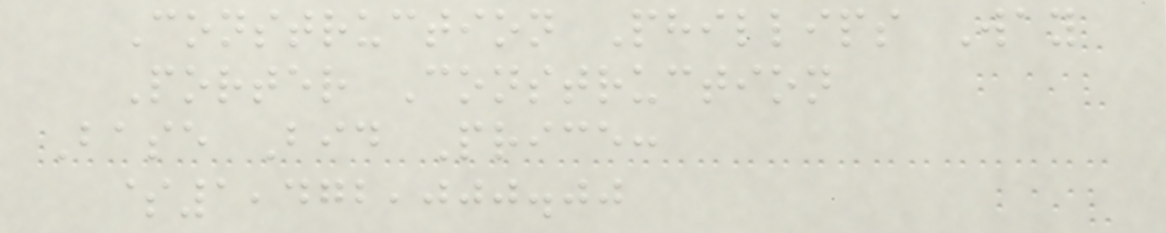Construction Phillips Way
Porter Construction
Base Bid Price:
$1,472,000.00
